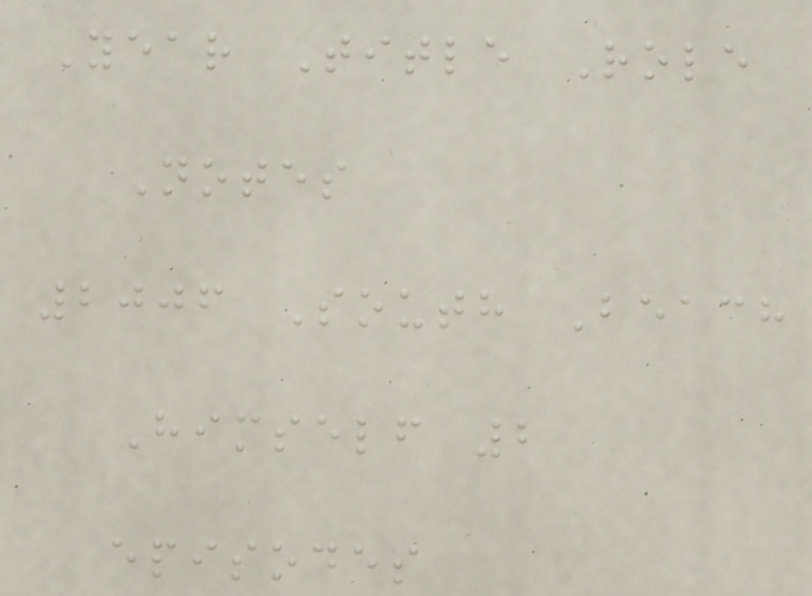Year Title Role
Notes
2006 South Beach
Himself 2
episodes
